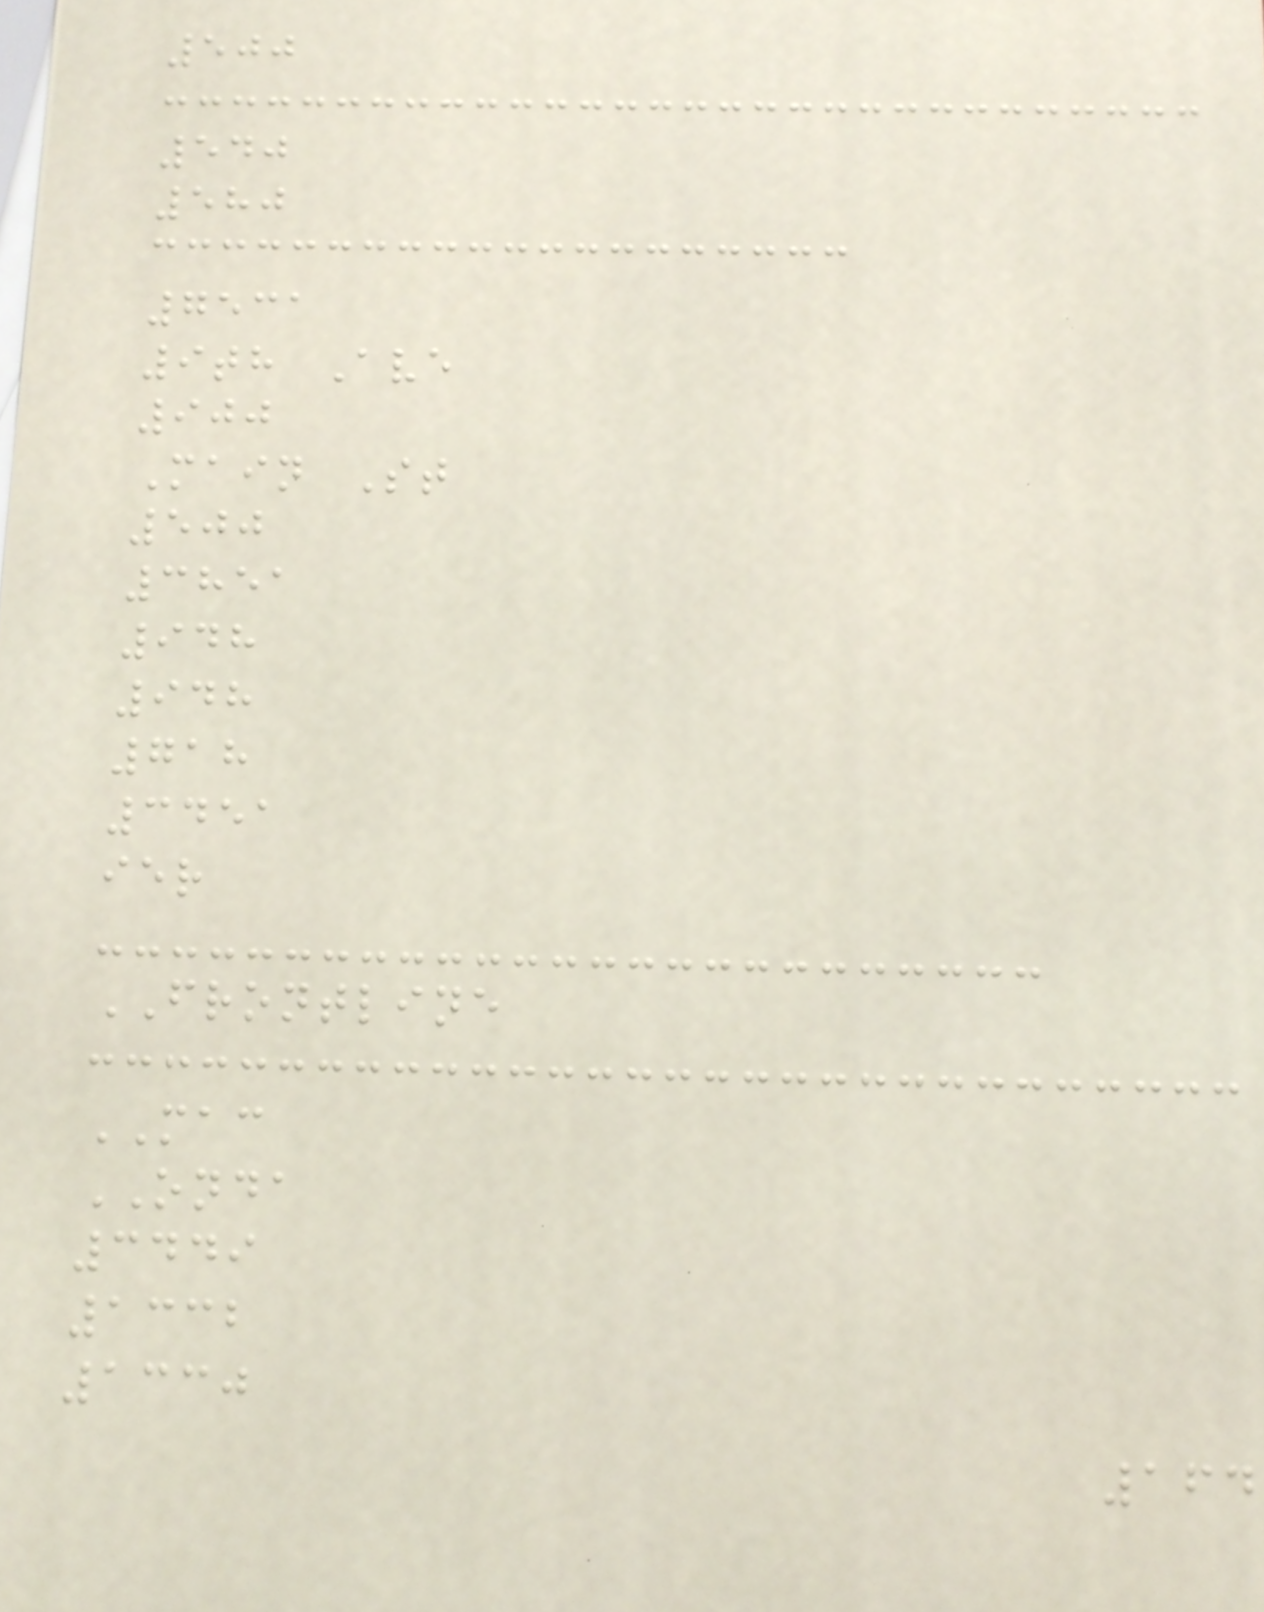500
540
580
7531
9th Ave
900
Main St
500
3851
948
948
718
3451
ier
FRONTLINE
MAC
ONDA
3449
1332
1330
164
